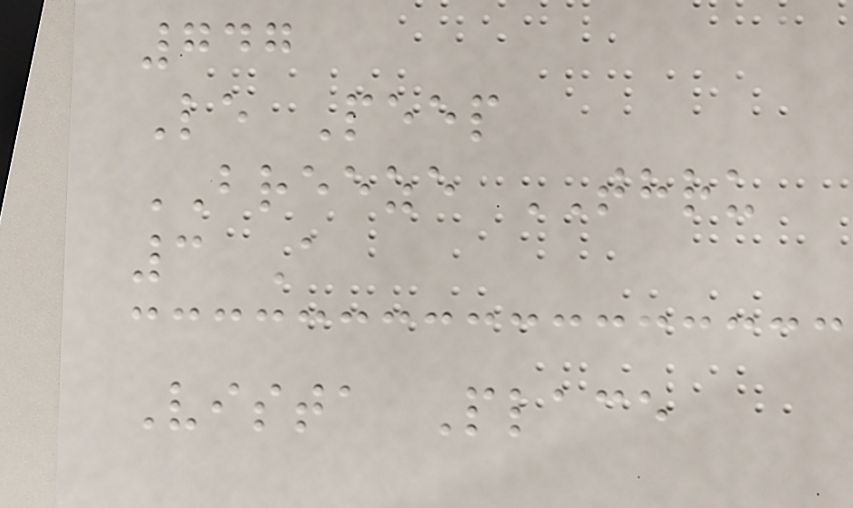747
Le Peep
BREEZE THRU
3 A
Vista Place
